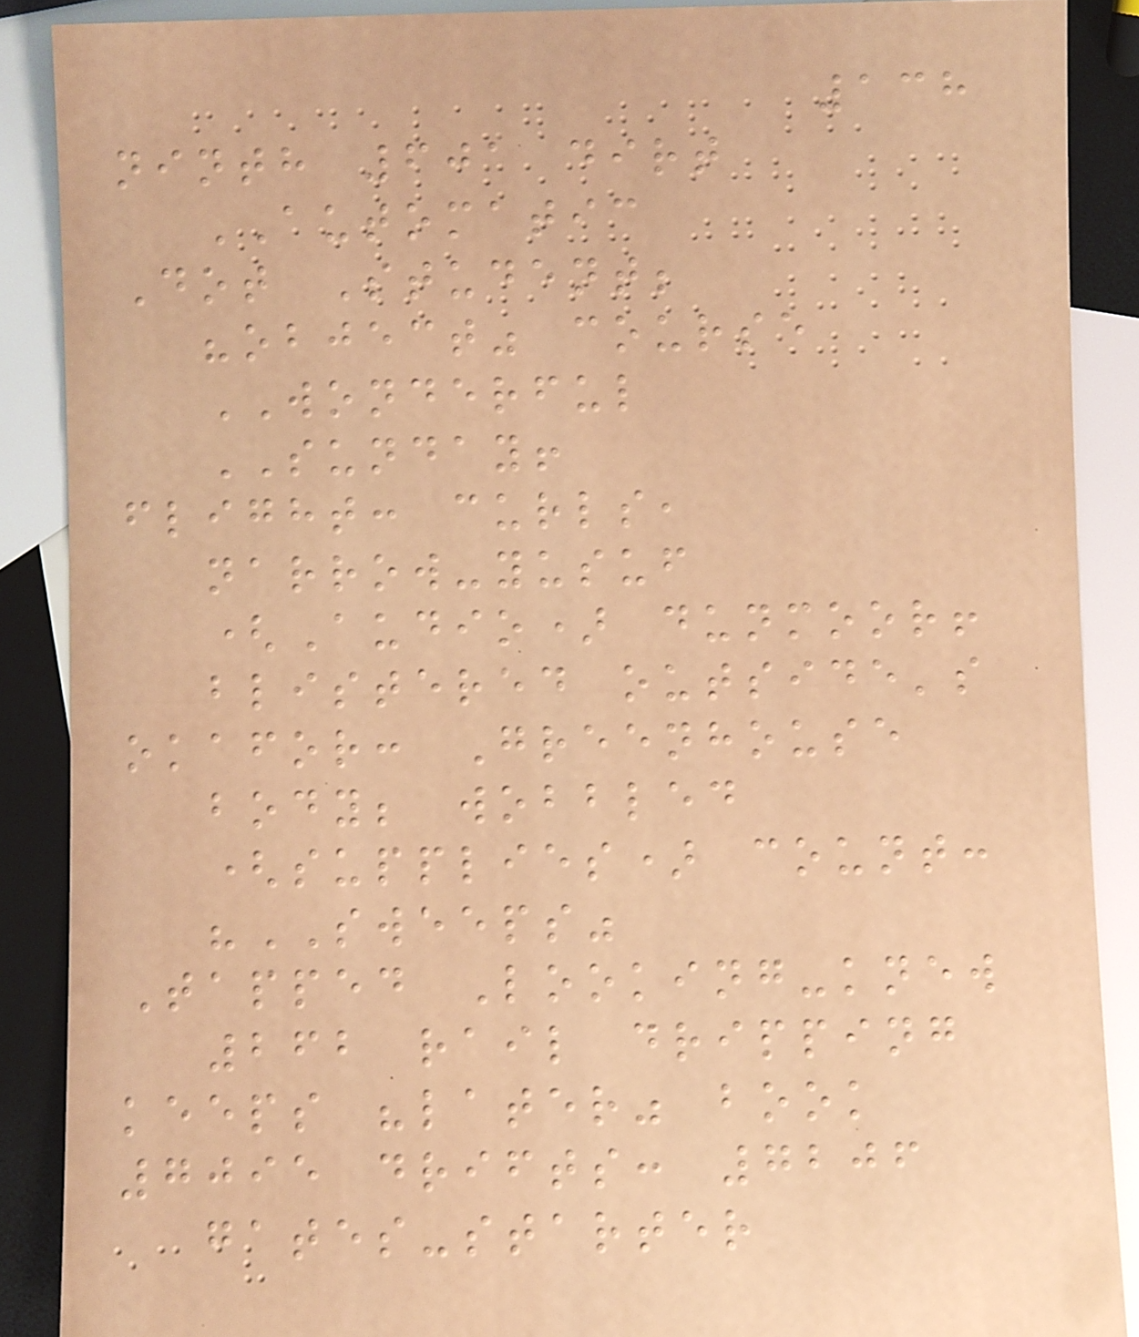138
ninth 601 dirt
AUTOMATIC
Dot Student;
"object" course
WONDERFUL
SUNDAY!
flight: curls,
narrow-yusuf
(Audio) dunmoor!
blistered outside's
okafor: Greenhouse
body; wobbled
(supplies) count:
"SWEEPS"
Tapped Looking-knew
262 rail dripping
keeps "later" book
7095 drifts: 7206
gates-starter
